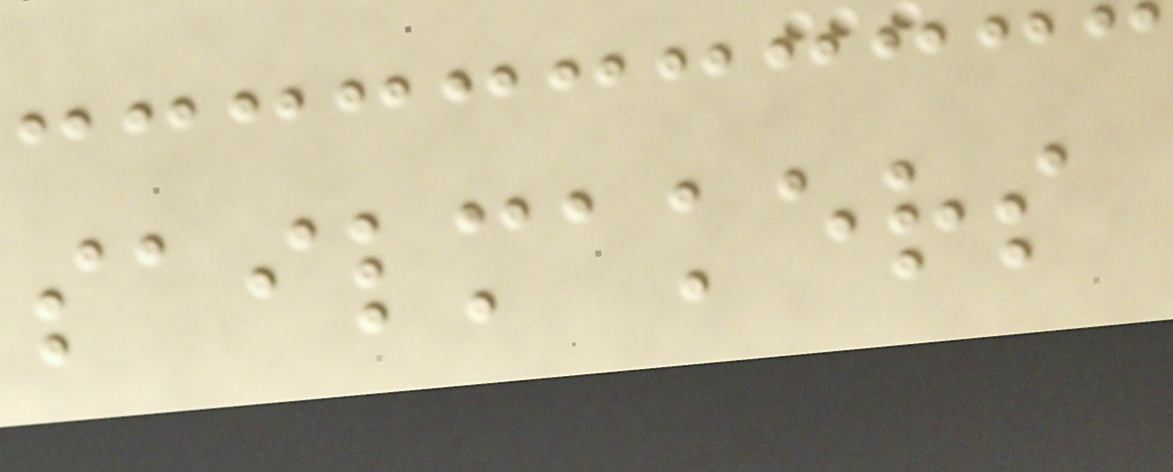sailmakers
